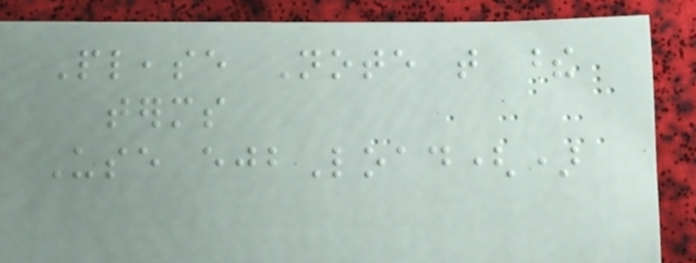Please Note that these
terms
Use ejbLoad()
